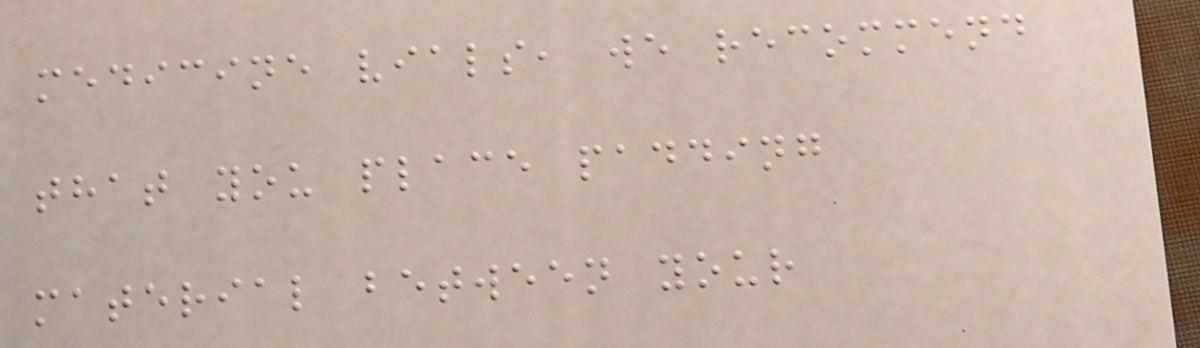medicine vials, we recommend
that you place padding
material between your
